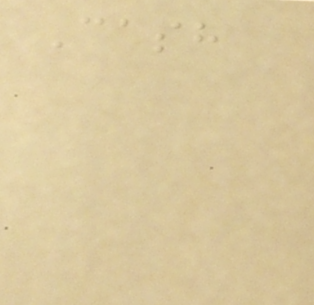Cash
